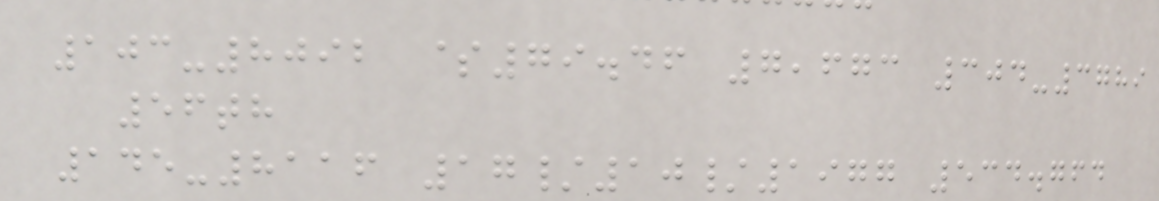103-8092 $79.46 7,673 304-3789
56th
145-8116 17/10/1977 534.764
